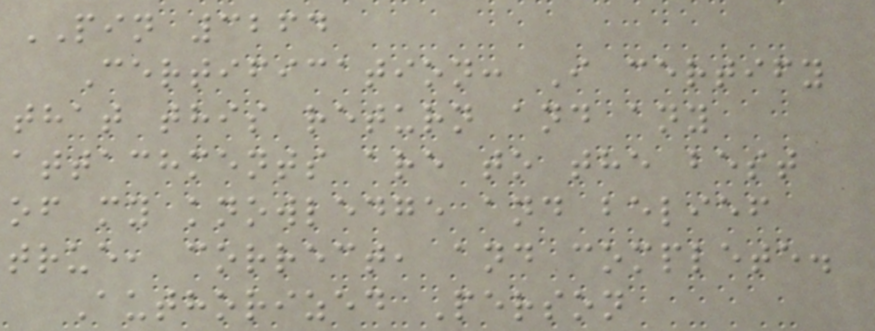PIN 3264
Certification: I certify
that this return and any
attachments are to the best
of my knowledge and belief
true, correct, and complete.
Authorized Person
